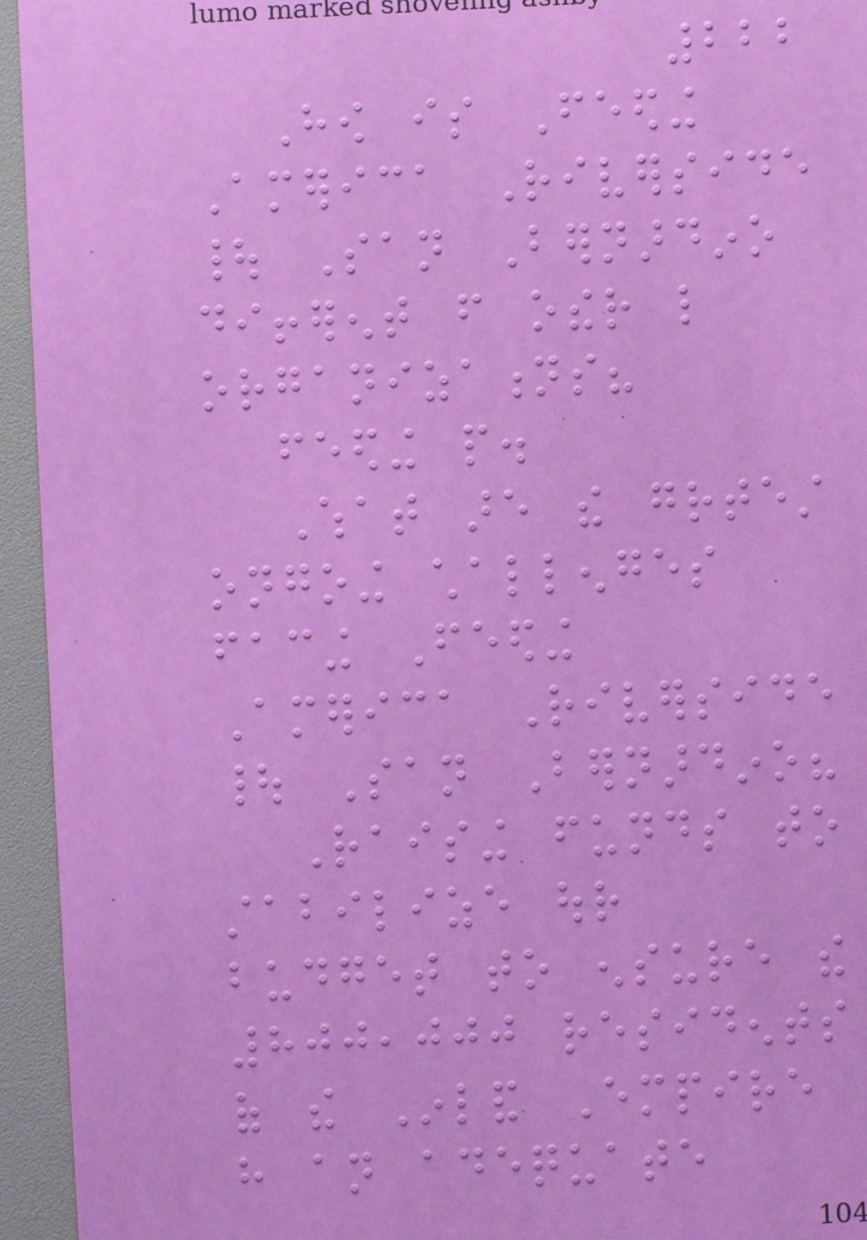222
How is Feeding
America Riverside
| San Bernardino
different from other like
organizations?
feeding people.
What are the greatest
ongoing challenges
facing Feeding
America Riverside
| San Bernardino?
Raising funds to
stabilize our
budget to ensure the
800,000 residents
of the Inland Empire
have an adequate
